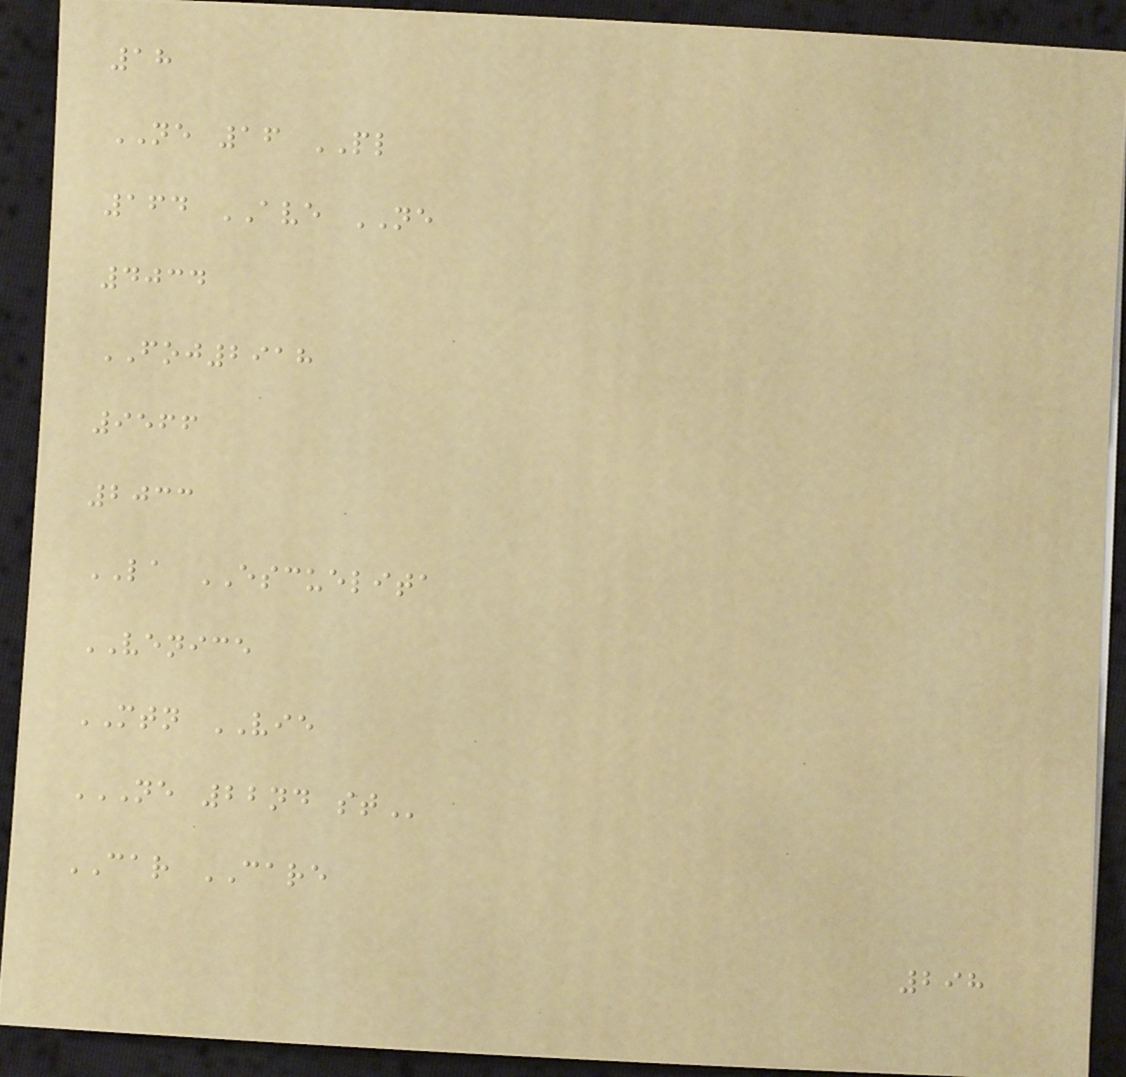18
NE 16 PL
164 AVE NE
4034
FOJ2918
9566
2033
LA ESCUELITA
VENICE
MTN VIE
NE 22ND ST
CAR CARE
298
